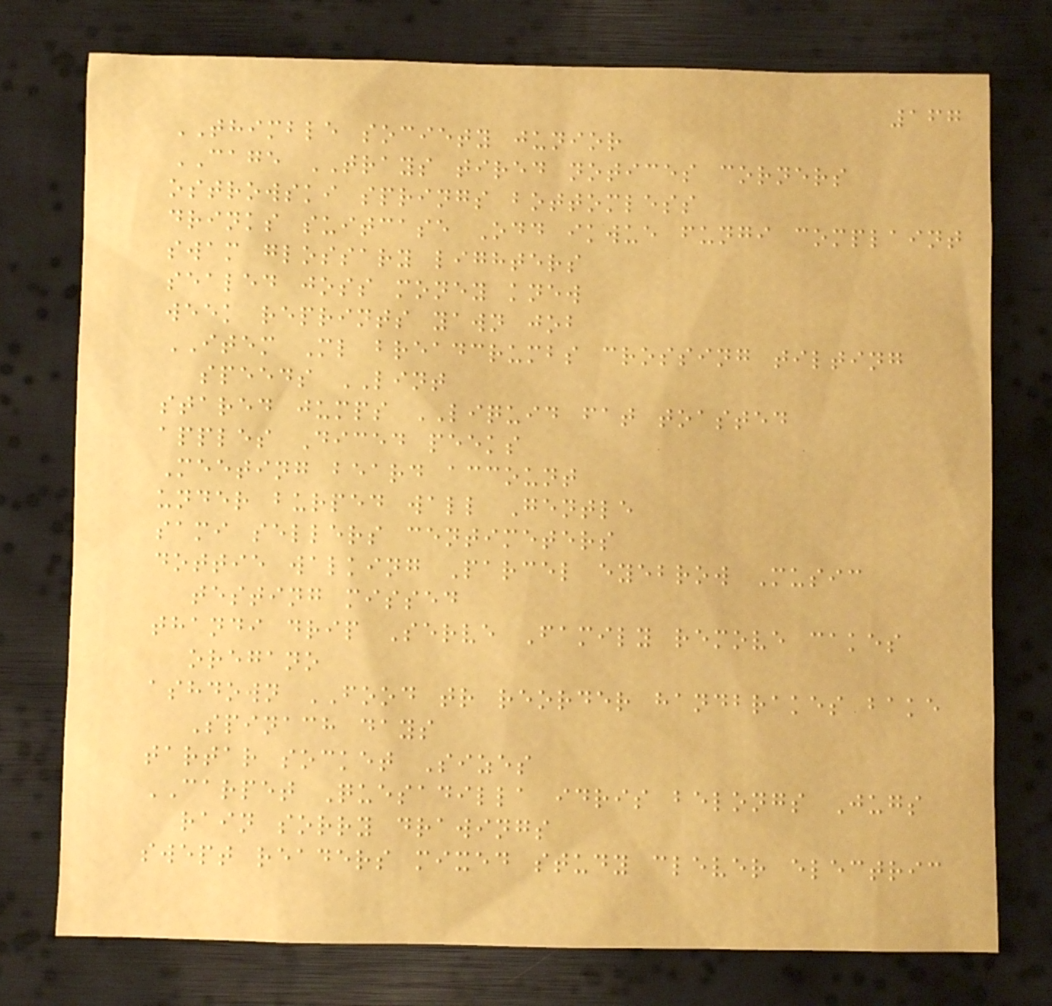167
THIMBLE society junior
CAGE TRAYS tired notices corners
ostrowski springs bottomless
drinks suitcase Odd ikwue fungi complaint
swam glossary lighters
sealed joss money knew
week reprints yawn job
ITEM Ml breadcrumbs crossing tilting
speeds LINT
stared jumps LIQUID fat toasted
apples Diced peeks
Meeting beard account
under burped wall Gentle
sami sellers centimeters
dottie walking Parcel eyebrow Music
testing missed
thandi drip Serve Family remove cakes
oregano
ashdown FOOD tr reorder handbrakes bake
Spinach days
tartar socket Sizes
CARPET Quesadilla idris belongs Jugs
rain sorry drawings
swept readers mixed study clever electric
